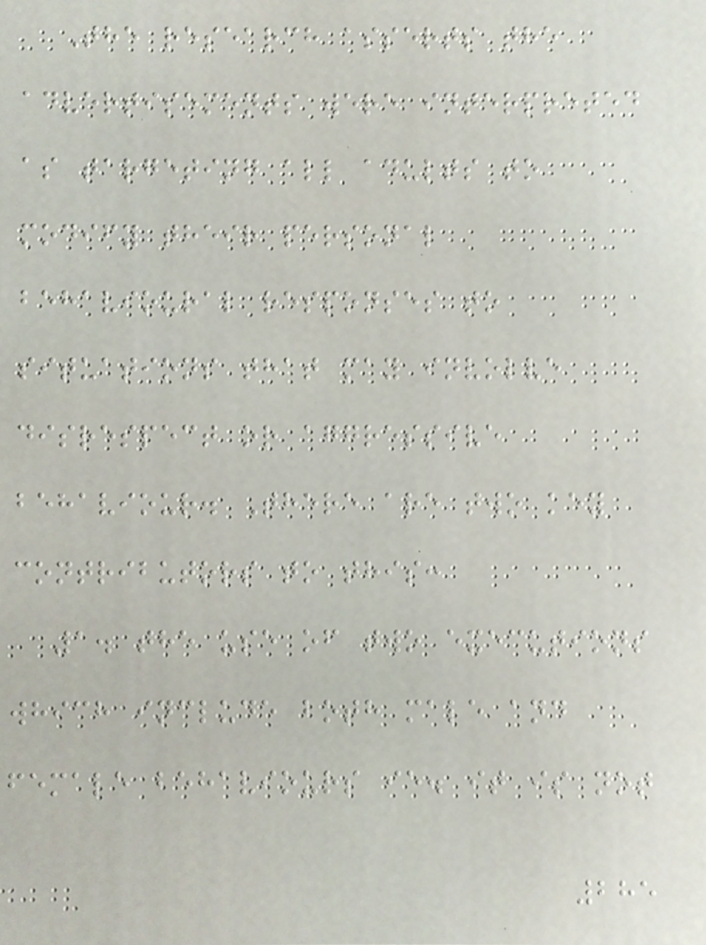The research asserts the
advertisements were interpreted
as targeting all adults to
modify their personal
behavioural responses to
situations that may involve
disrespect or aggressive
behaviour. There are two key
contributors to this:
1. the use of two executions
which include both male and
female behaviours ie. it is not
285
